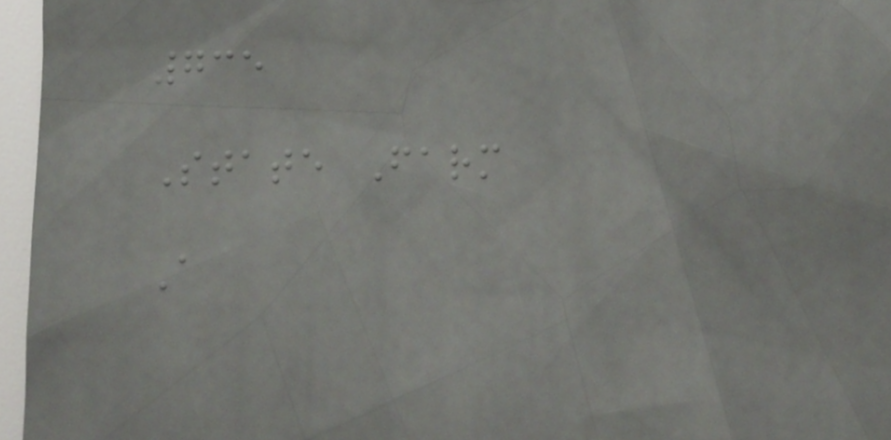735
State Farm
A
